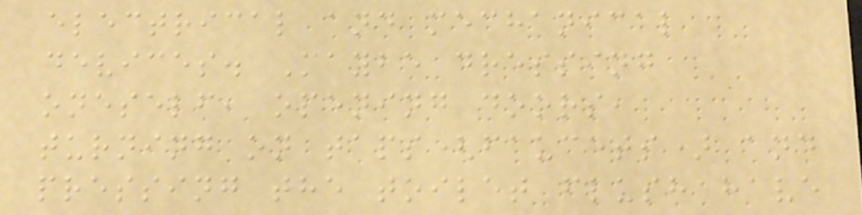electrical and mechanical
devices. Maybe dressing
oneself, opening doors,
turning on taps(faucets) and
pressing the toilet flush have
